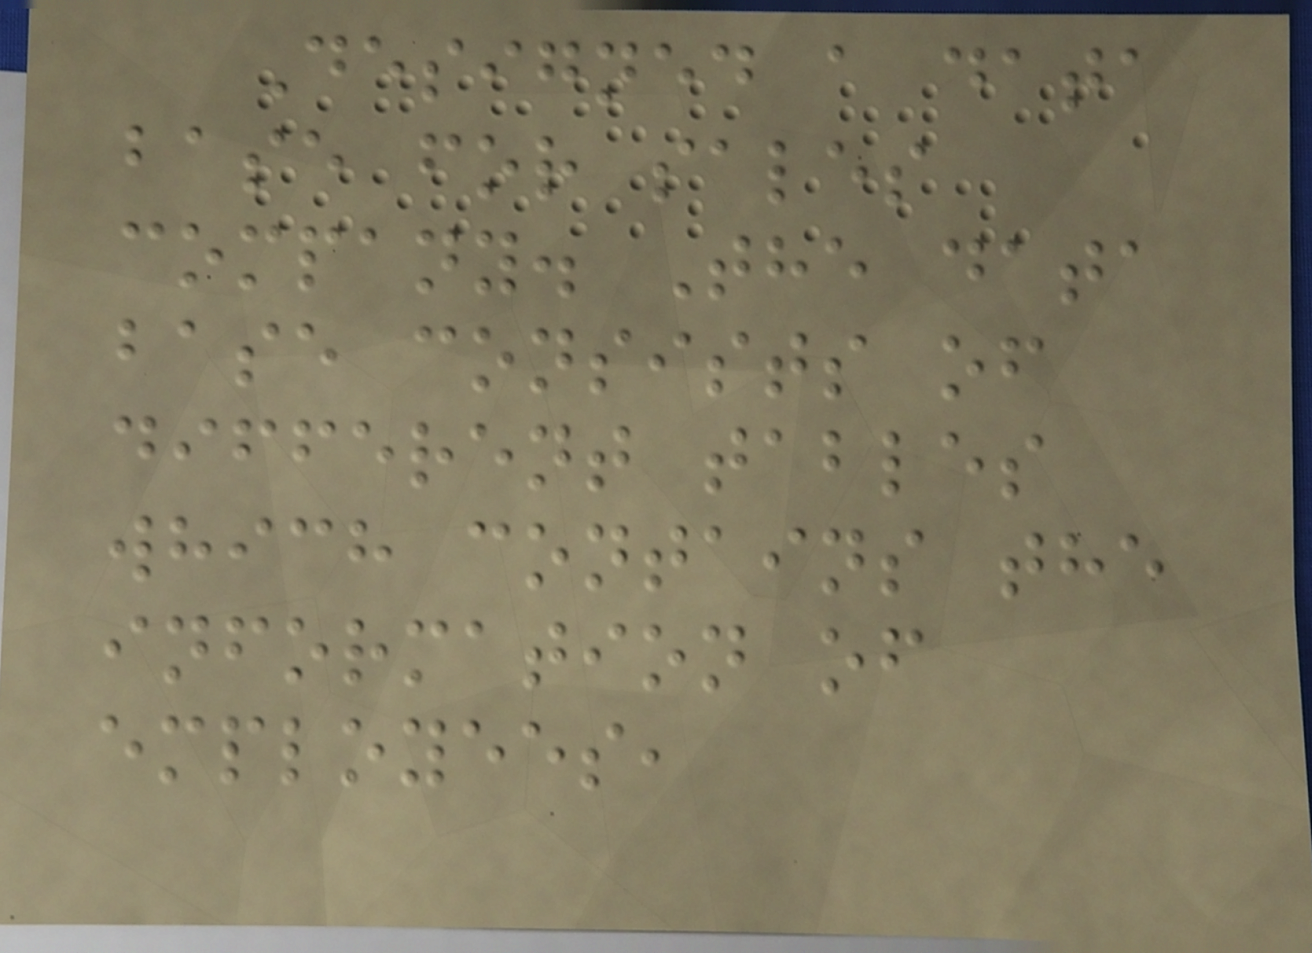Designed a data
base for sales
company. The data
base consists of
different tables
which contains the
information of
employees,
